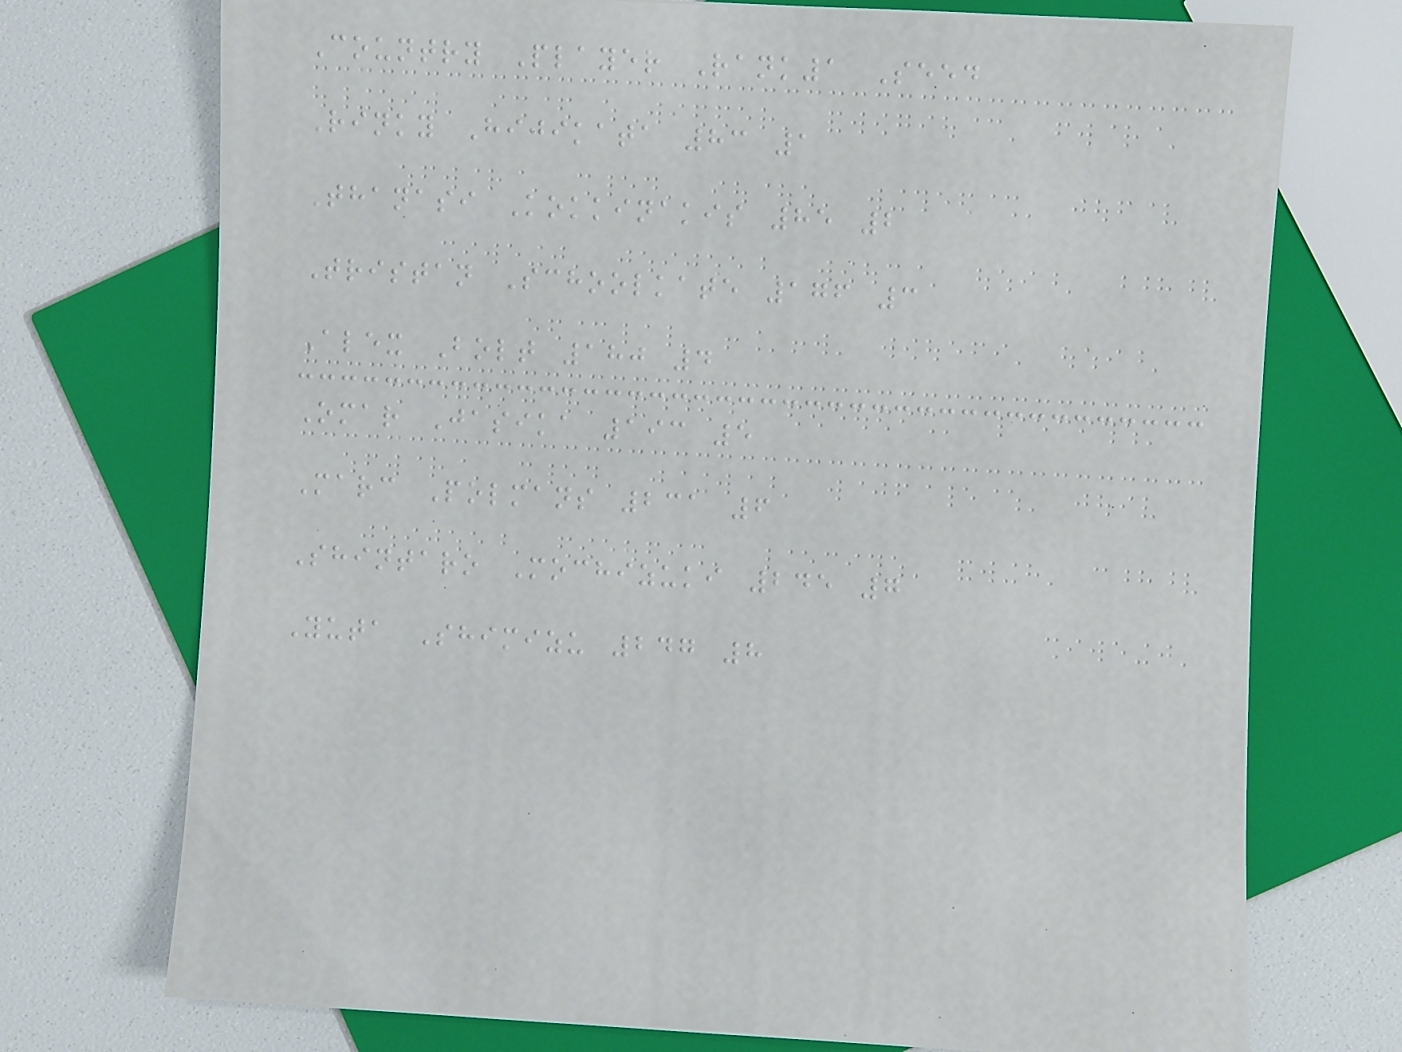Country Player Rank1 Seed
Rinky Hijikata 83 1
Thanasi Kokkinakis 85 2
Tristan Schoolkate 176 3
Alex Bolt 180 4
Omar Jasika 193 5
Marc Polmans 231 6
Shintaro Mochizuki 245 7
Yuta Shimizu 247 8
